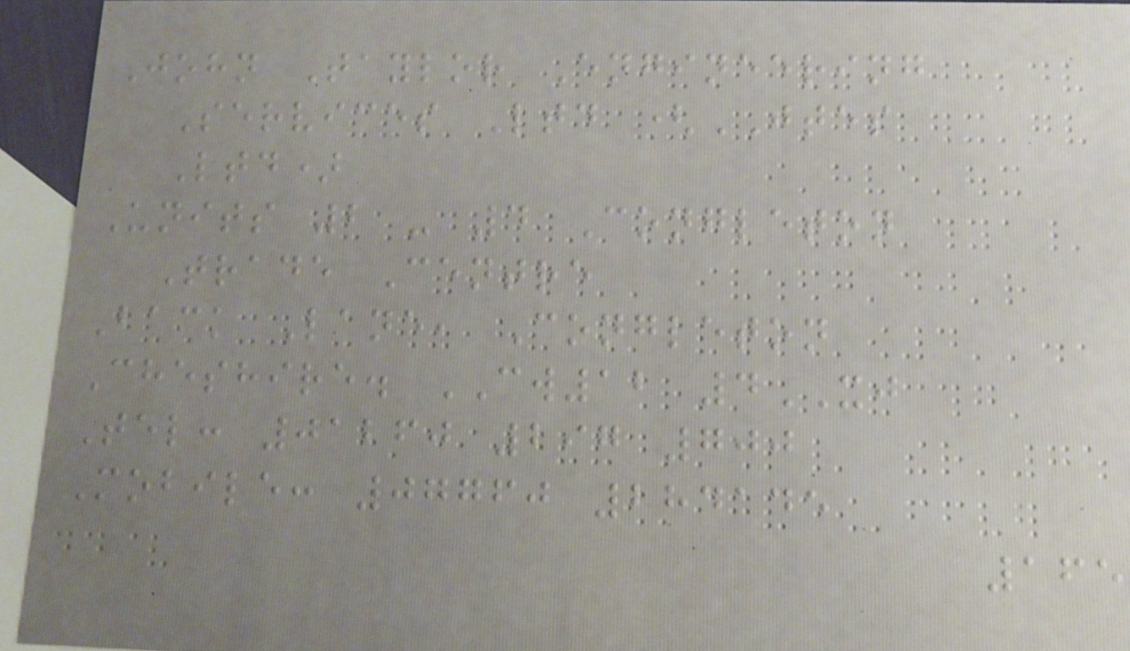John Taylor Engineering
Services Ltd (JTES
Ltd)
Units 2 - 4 Congleton
Trade Centre
Back Lane, Congleton
Cheshire. CW12 4XJ
Tel: 01260 297 700
Mobile: 07760 284145
165
